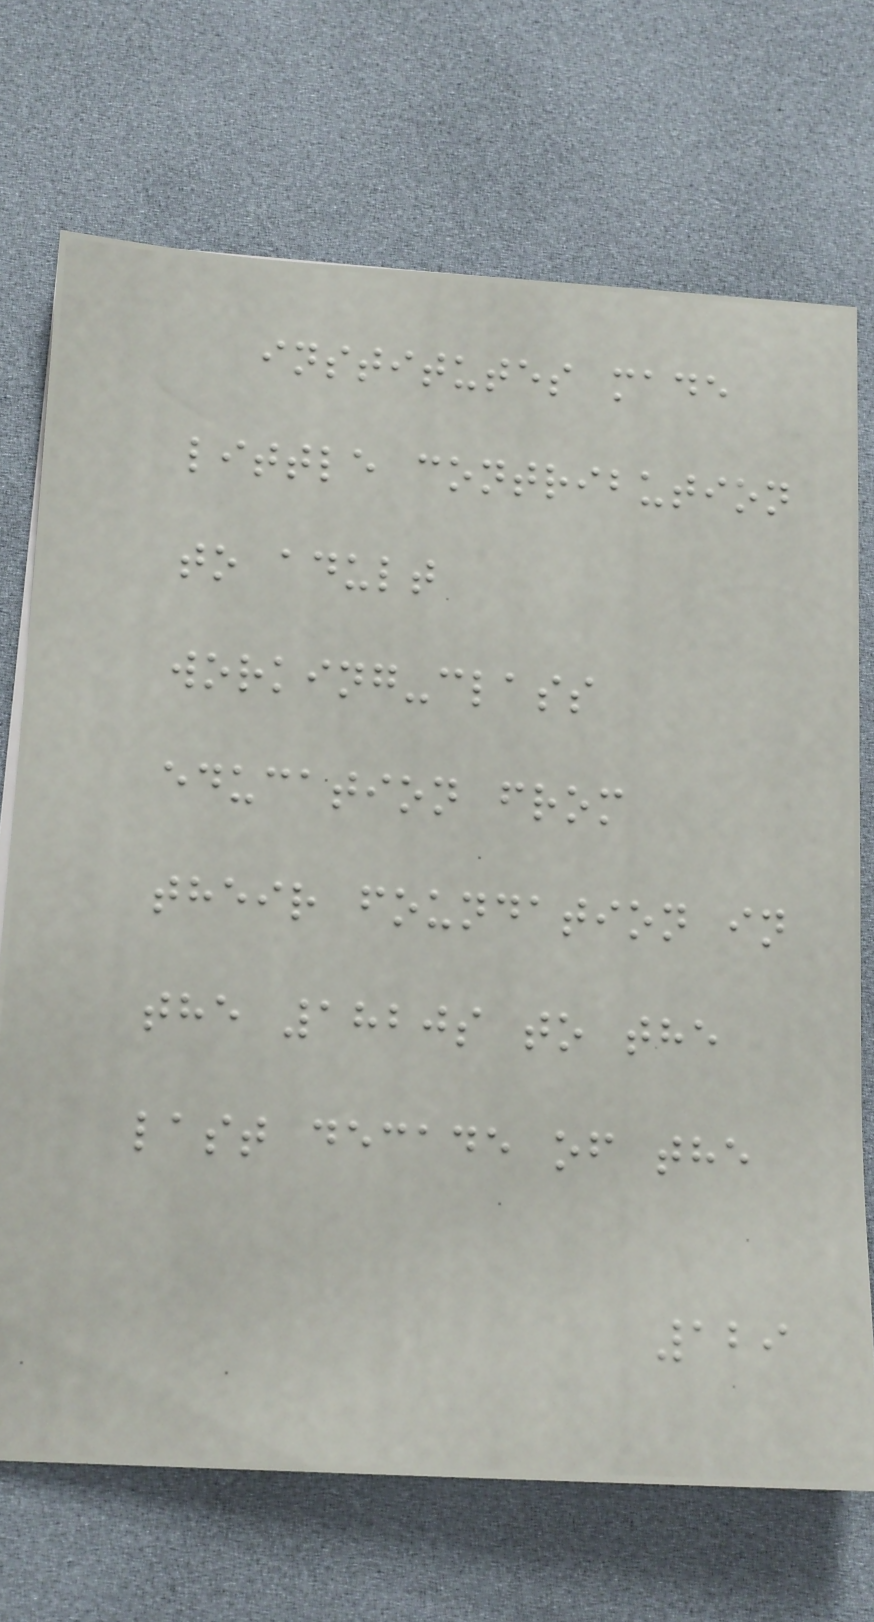institutes made
little contribution
to adult
working-class
education from
their foundation in
the 1820s to the
last decade of the
129
